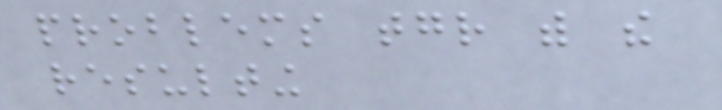problems together with the
resulting
